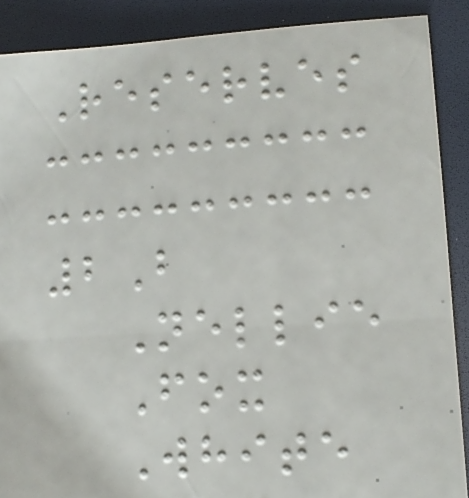Reserves
2B
Nellie
Fox
White
